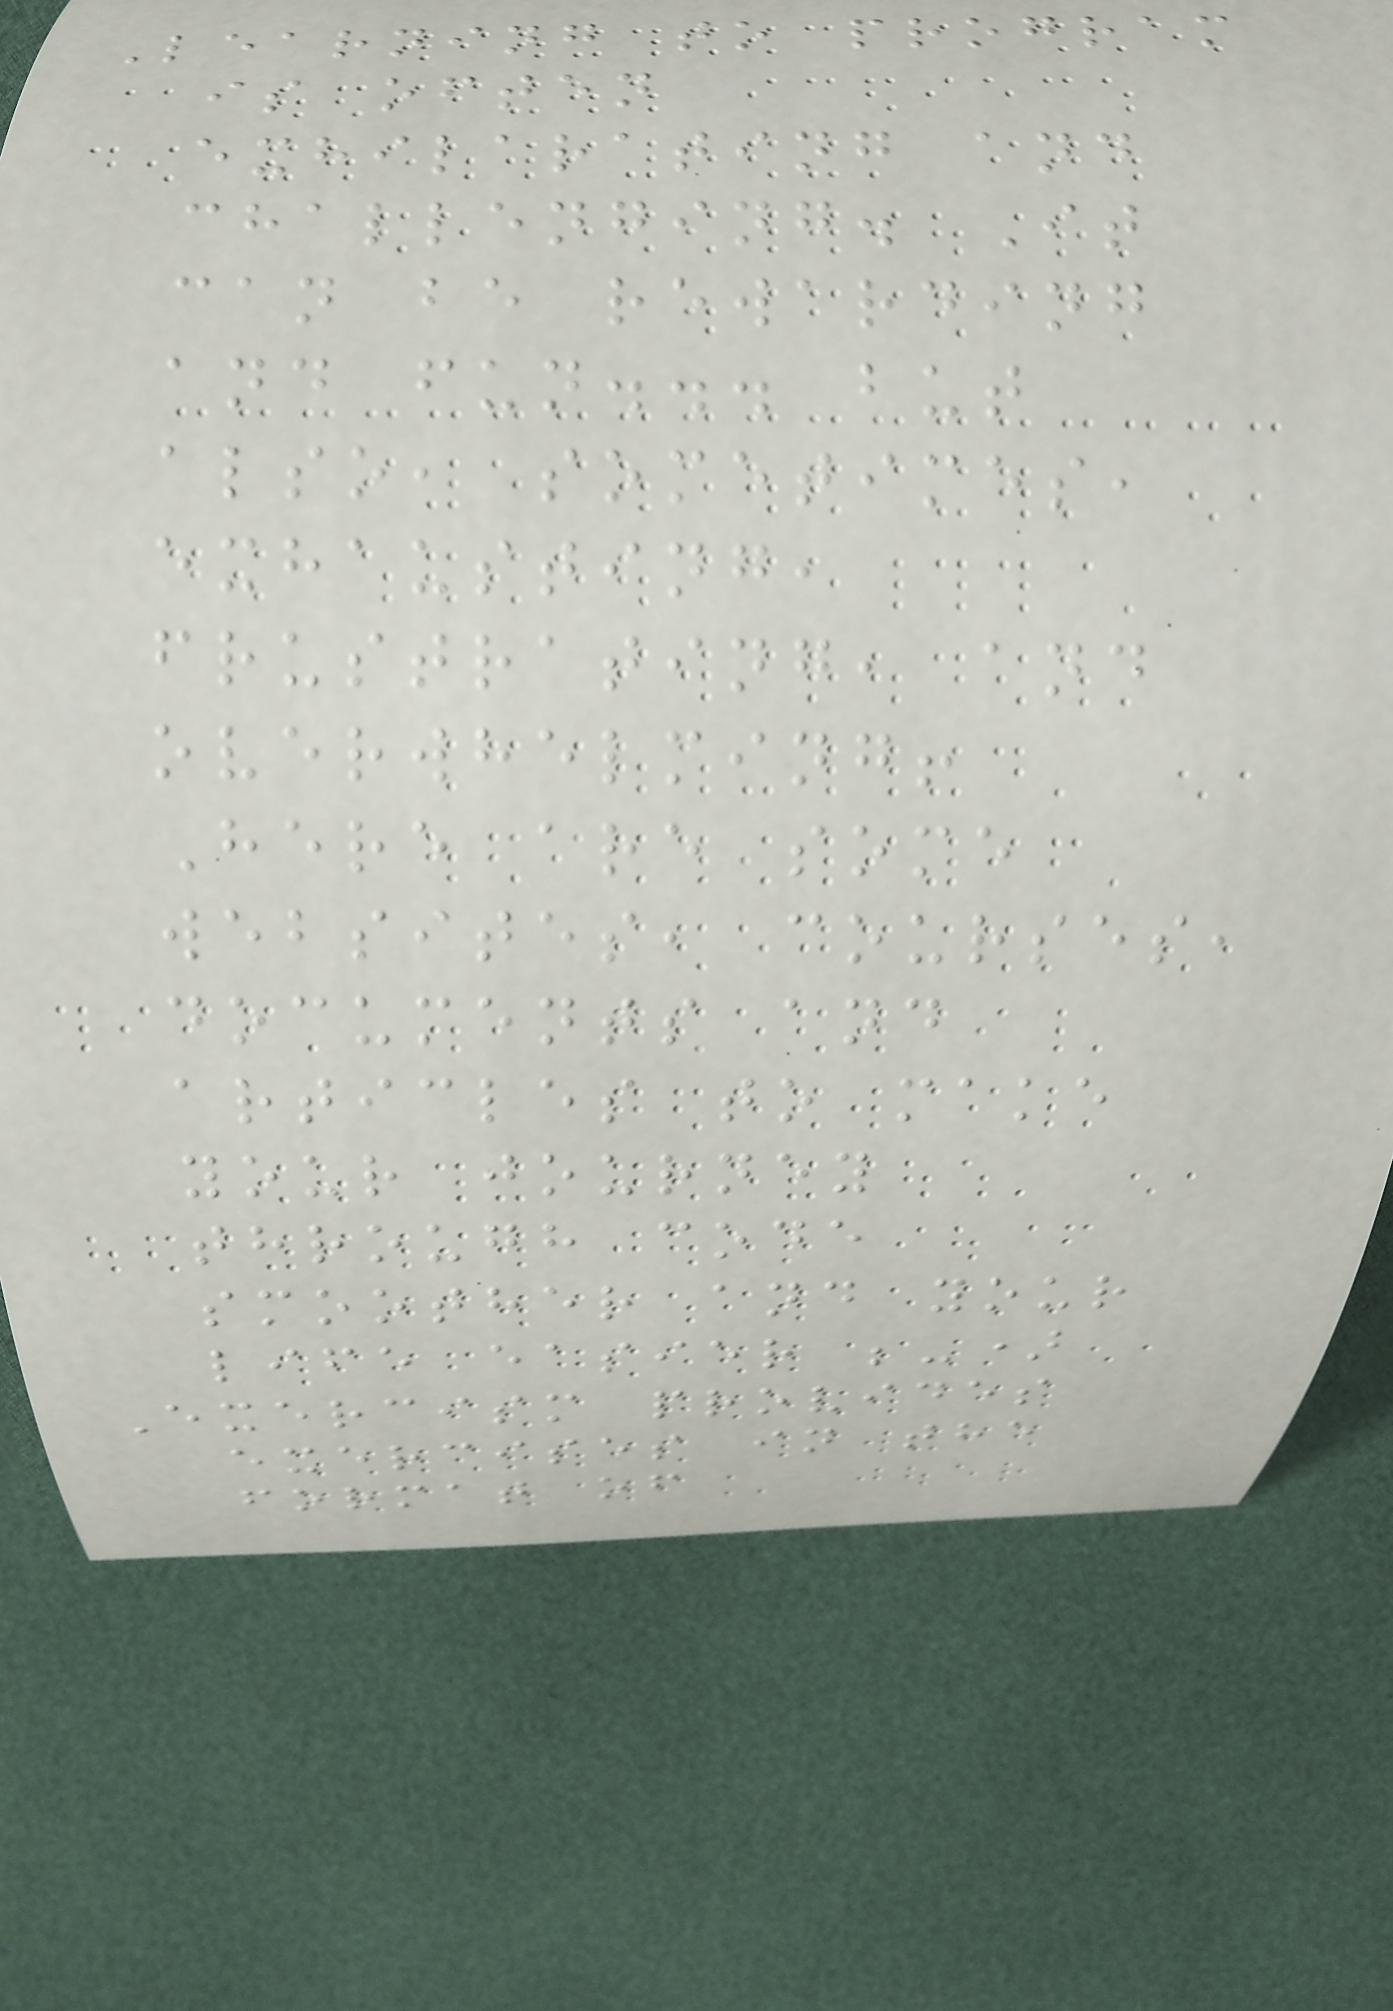Learning to program
is often
exhilarating and
challenging. It
can be rewarding
and fun... but
also, sometimes,
exhausting,
frustrating, and
overwhelming!
Here are some
websites, courses,
documents and
articles to make
your journey
through code
smoother and your
life easier ;-)
Exercism provides
exercises in the
format of
